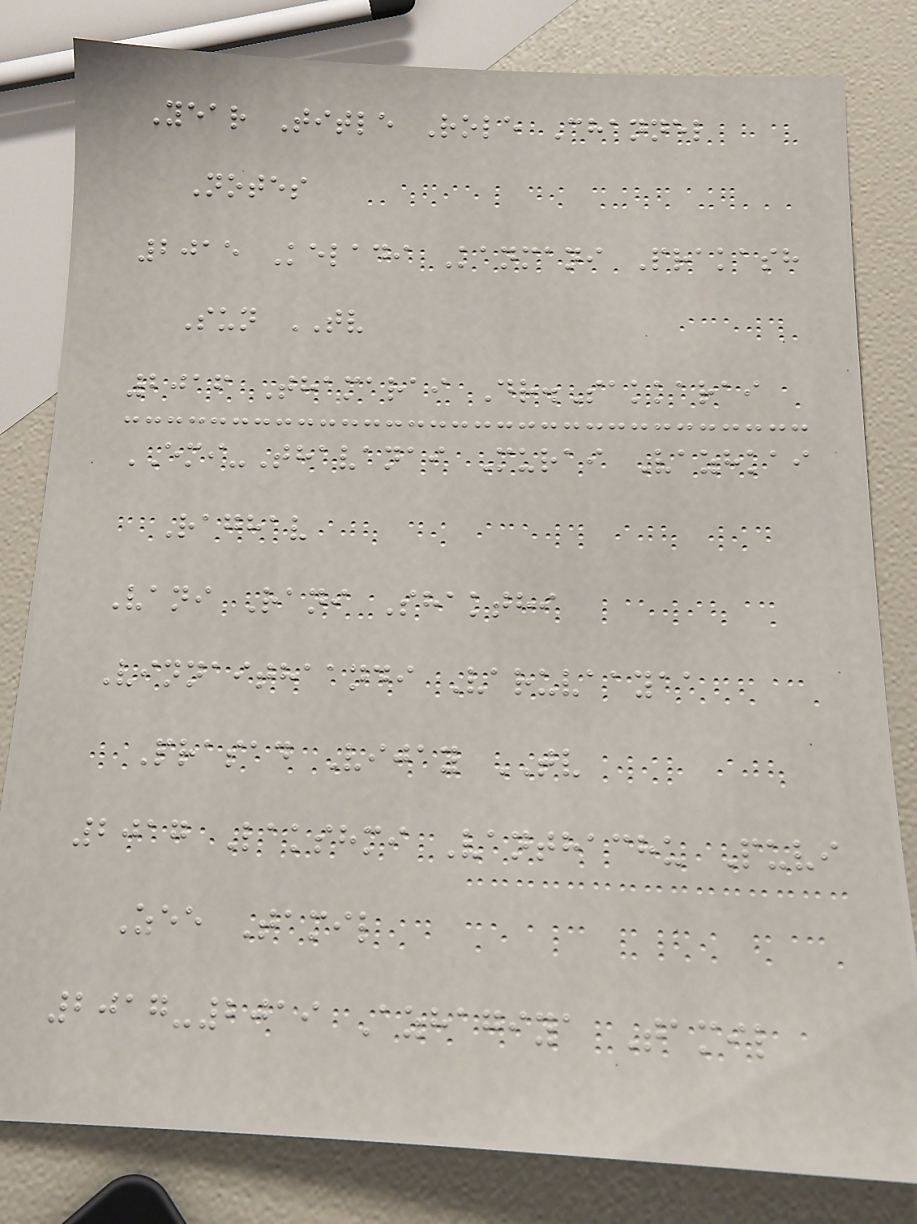Year Title Role Channel
Notes
2015 Keladi Kanmani Prakash
Sun TV
2016 Thamarai Dr.Sakkarai
EMI-Thavanai Murai Vazhkai
Raghav
Vani Rani Shakthi
Vinnaithaandi Varuvaayaa
Prasad Vijay TV
2017 Lakshmi Vanthachu Puvi
Zee Tamil
2017-2019 Azhagiya Tamil
